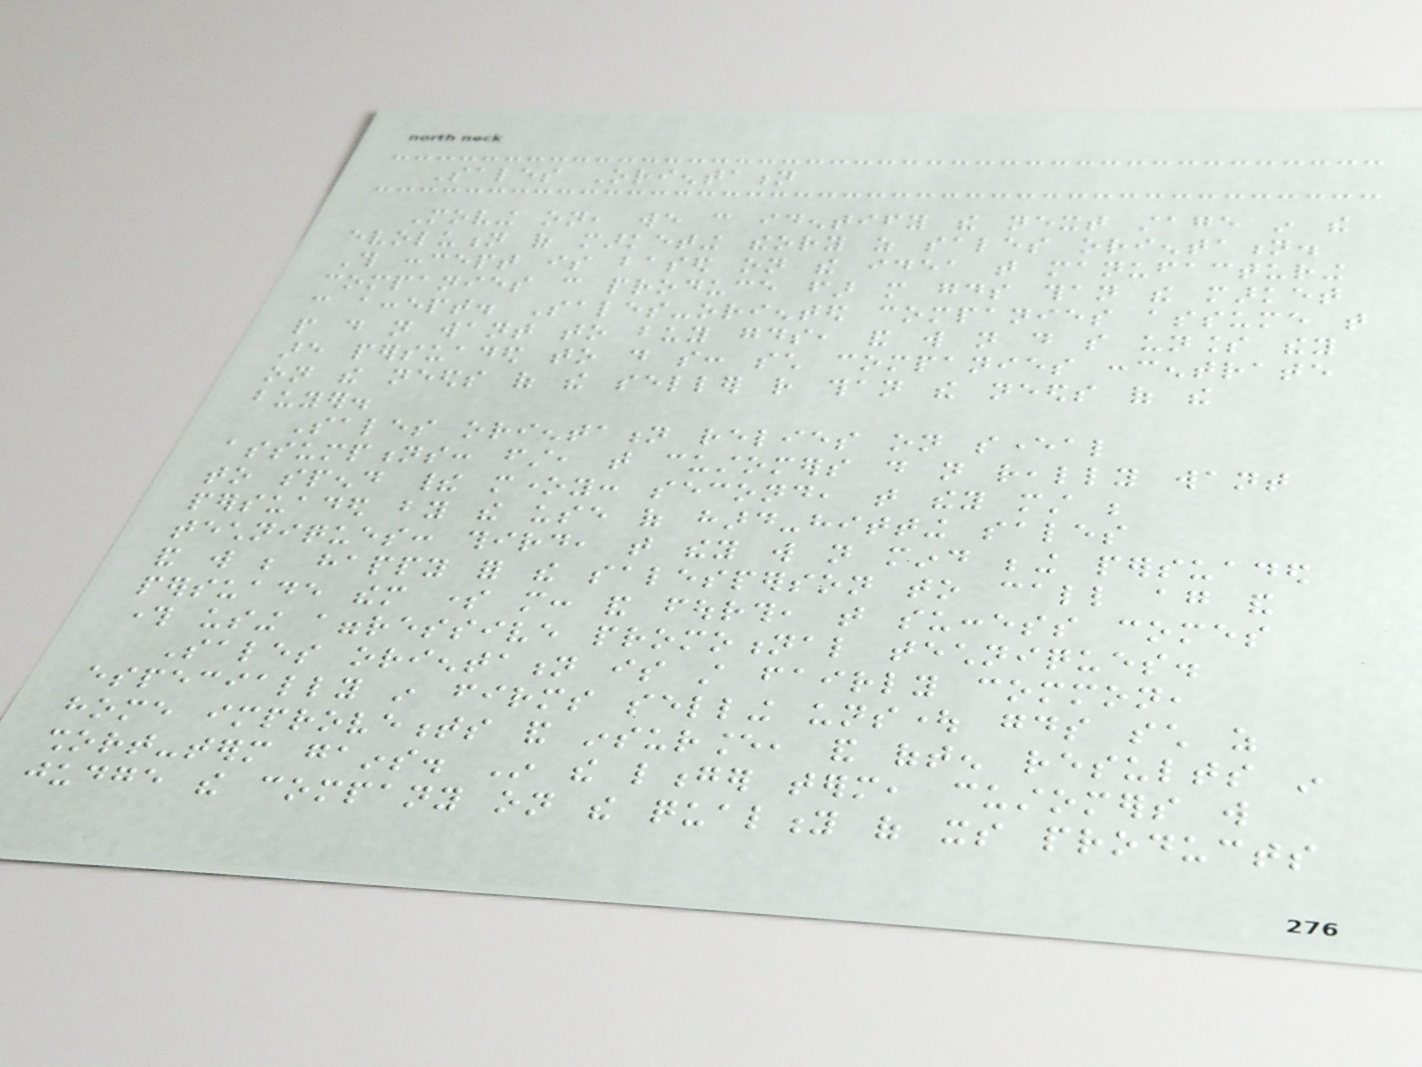Sales Orientation
Moving on, we can identify the next stage in the
evolution of marketing theory as sales orientation.
This concept is based on the idea that manufacturing
companies can produce far more goods than the market
can accept. Sales-oriented companies assume that
people do not want to buy goods, and will not do so unless they
are persuaded to do so: such companies concentrate
on the needs of the seller rather than the needs of the
buyer.
Sales orientation relies on several
assumptions: first, that customers do not really want
to spend their money: second, that they must be
persuaded by the use of hard-hitting sales
techniques: third, that they will not mind being persuaded
and will be happy for the salesperson to call again and
persuade them some more: and fourth, that success comes
through using aggressive promotional techniques.
Sales orientation is still fairly common,
especially in firms selling unsought goods such as
home improvements and insurance, and often results in
short-term gains. In the longer term, customers will
judge the company on the quality of its products
